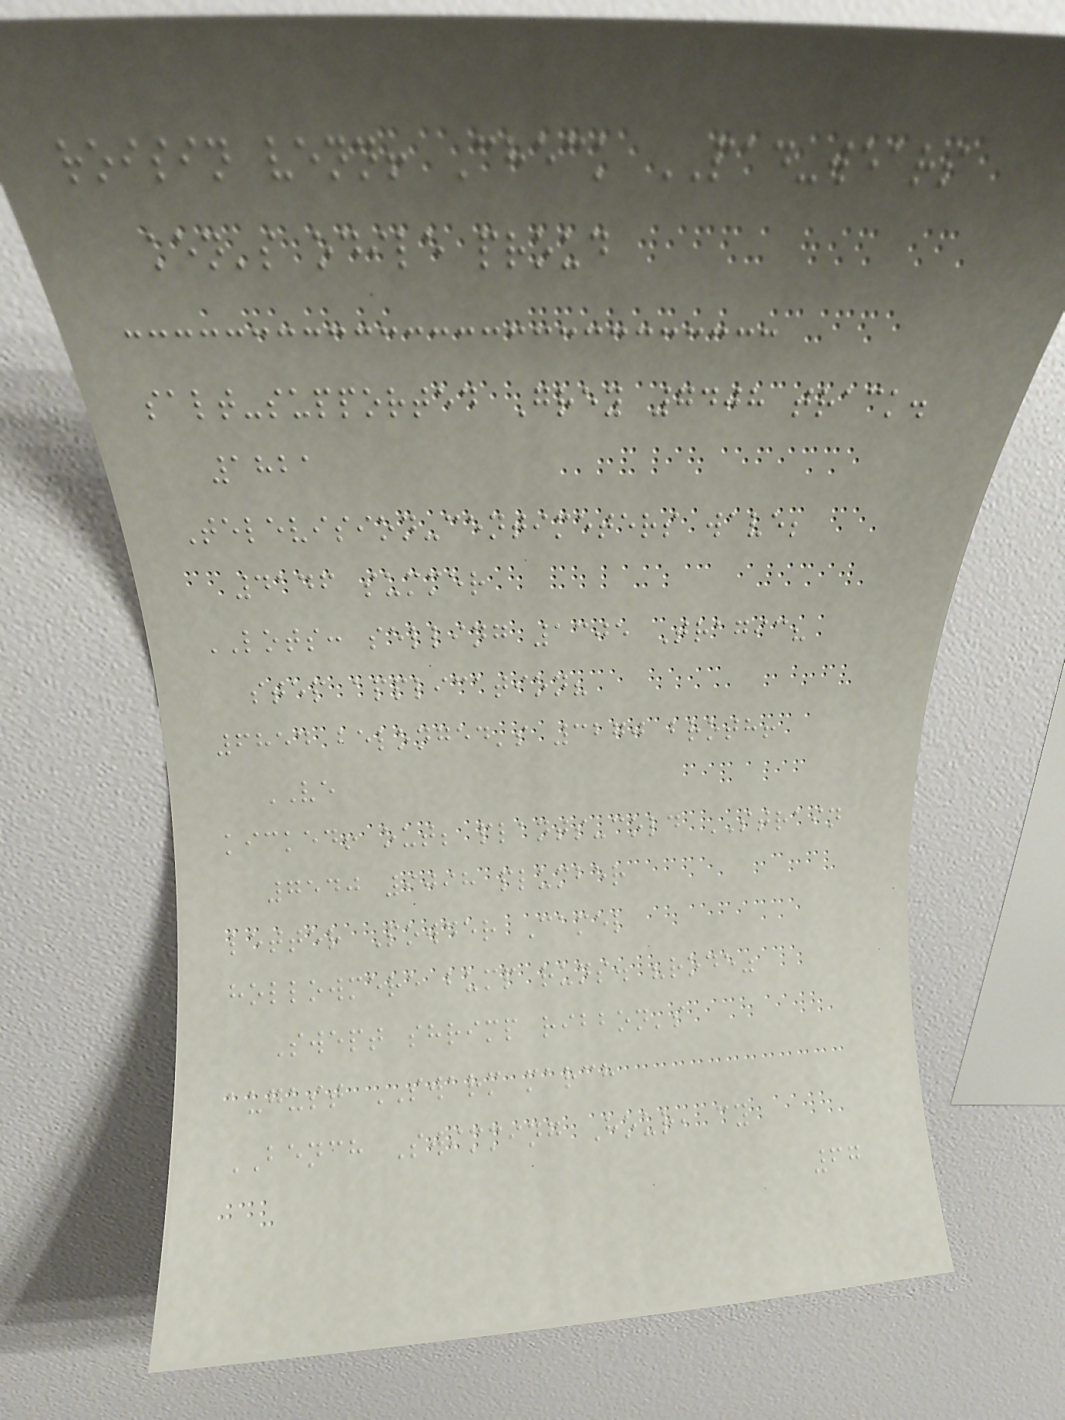roisin venn! Check PAD-wears
ken's odile proud
salt-supported Grey 7408 track.
1821
Television-centimeters wave;
4146 summer
LOTS: selling 1305 Tragic?
step application?
6854 belonged's 3270 broth!
VE
kicked! out; plants-cold STRAIN
7540 9098 plumber
letter Powder Camel
hollowmere bump runs. "rode"
Swept shrimp ribbon's
august SWARM march
BENCH Swimming Hour, cy
67
